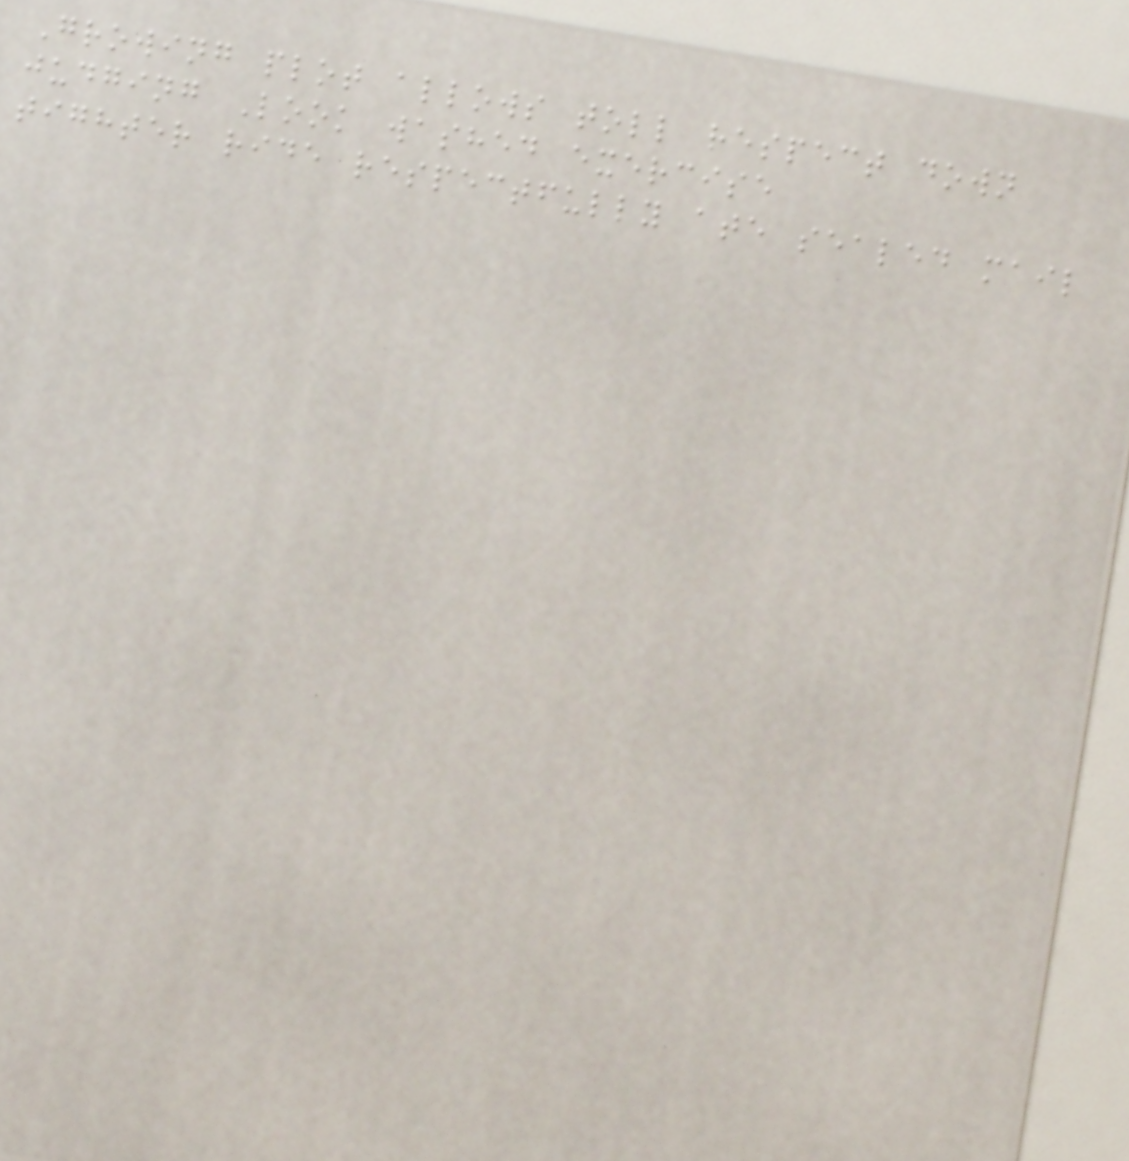Growing plot allows toll respect down
judging Look washed exercise
tighter ride respectfully ate sealed mail
